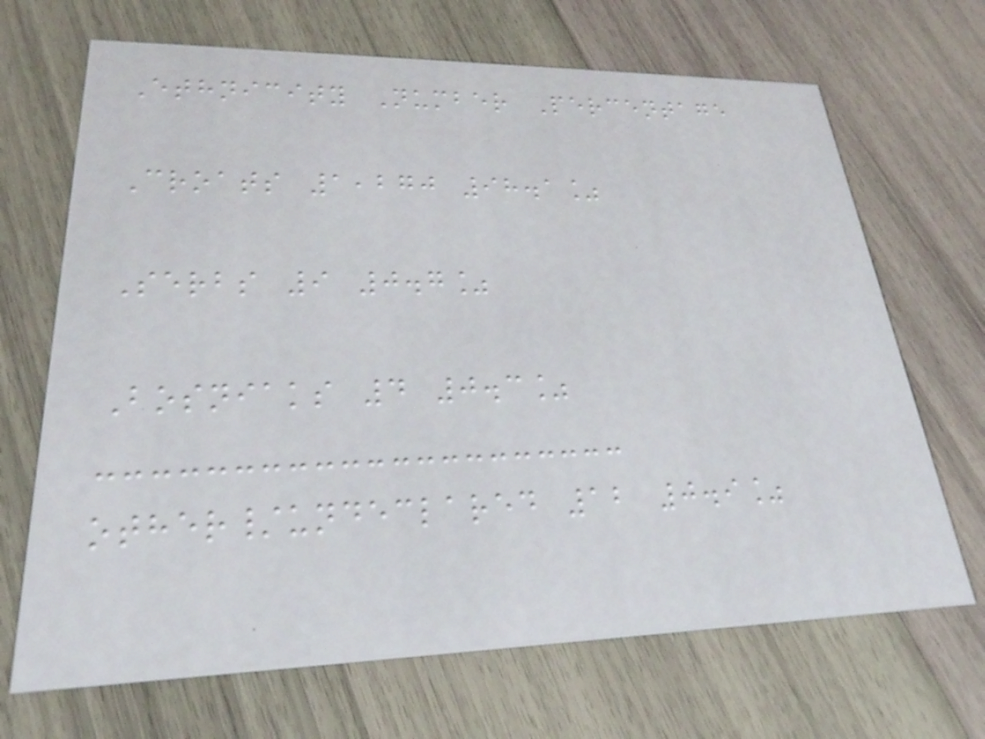Ethnicity Number Percentage
Croats 1,270 98.1%
Serbs 9 0.7%
Bosniaks 4 0.3%
other/undeclared 12 0.9%
